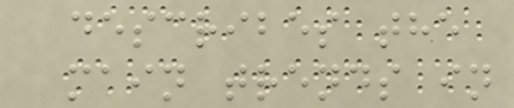describes the
main trends in
